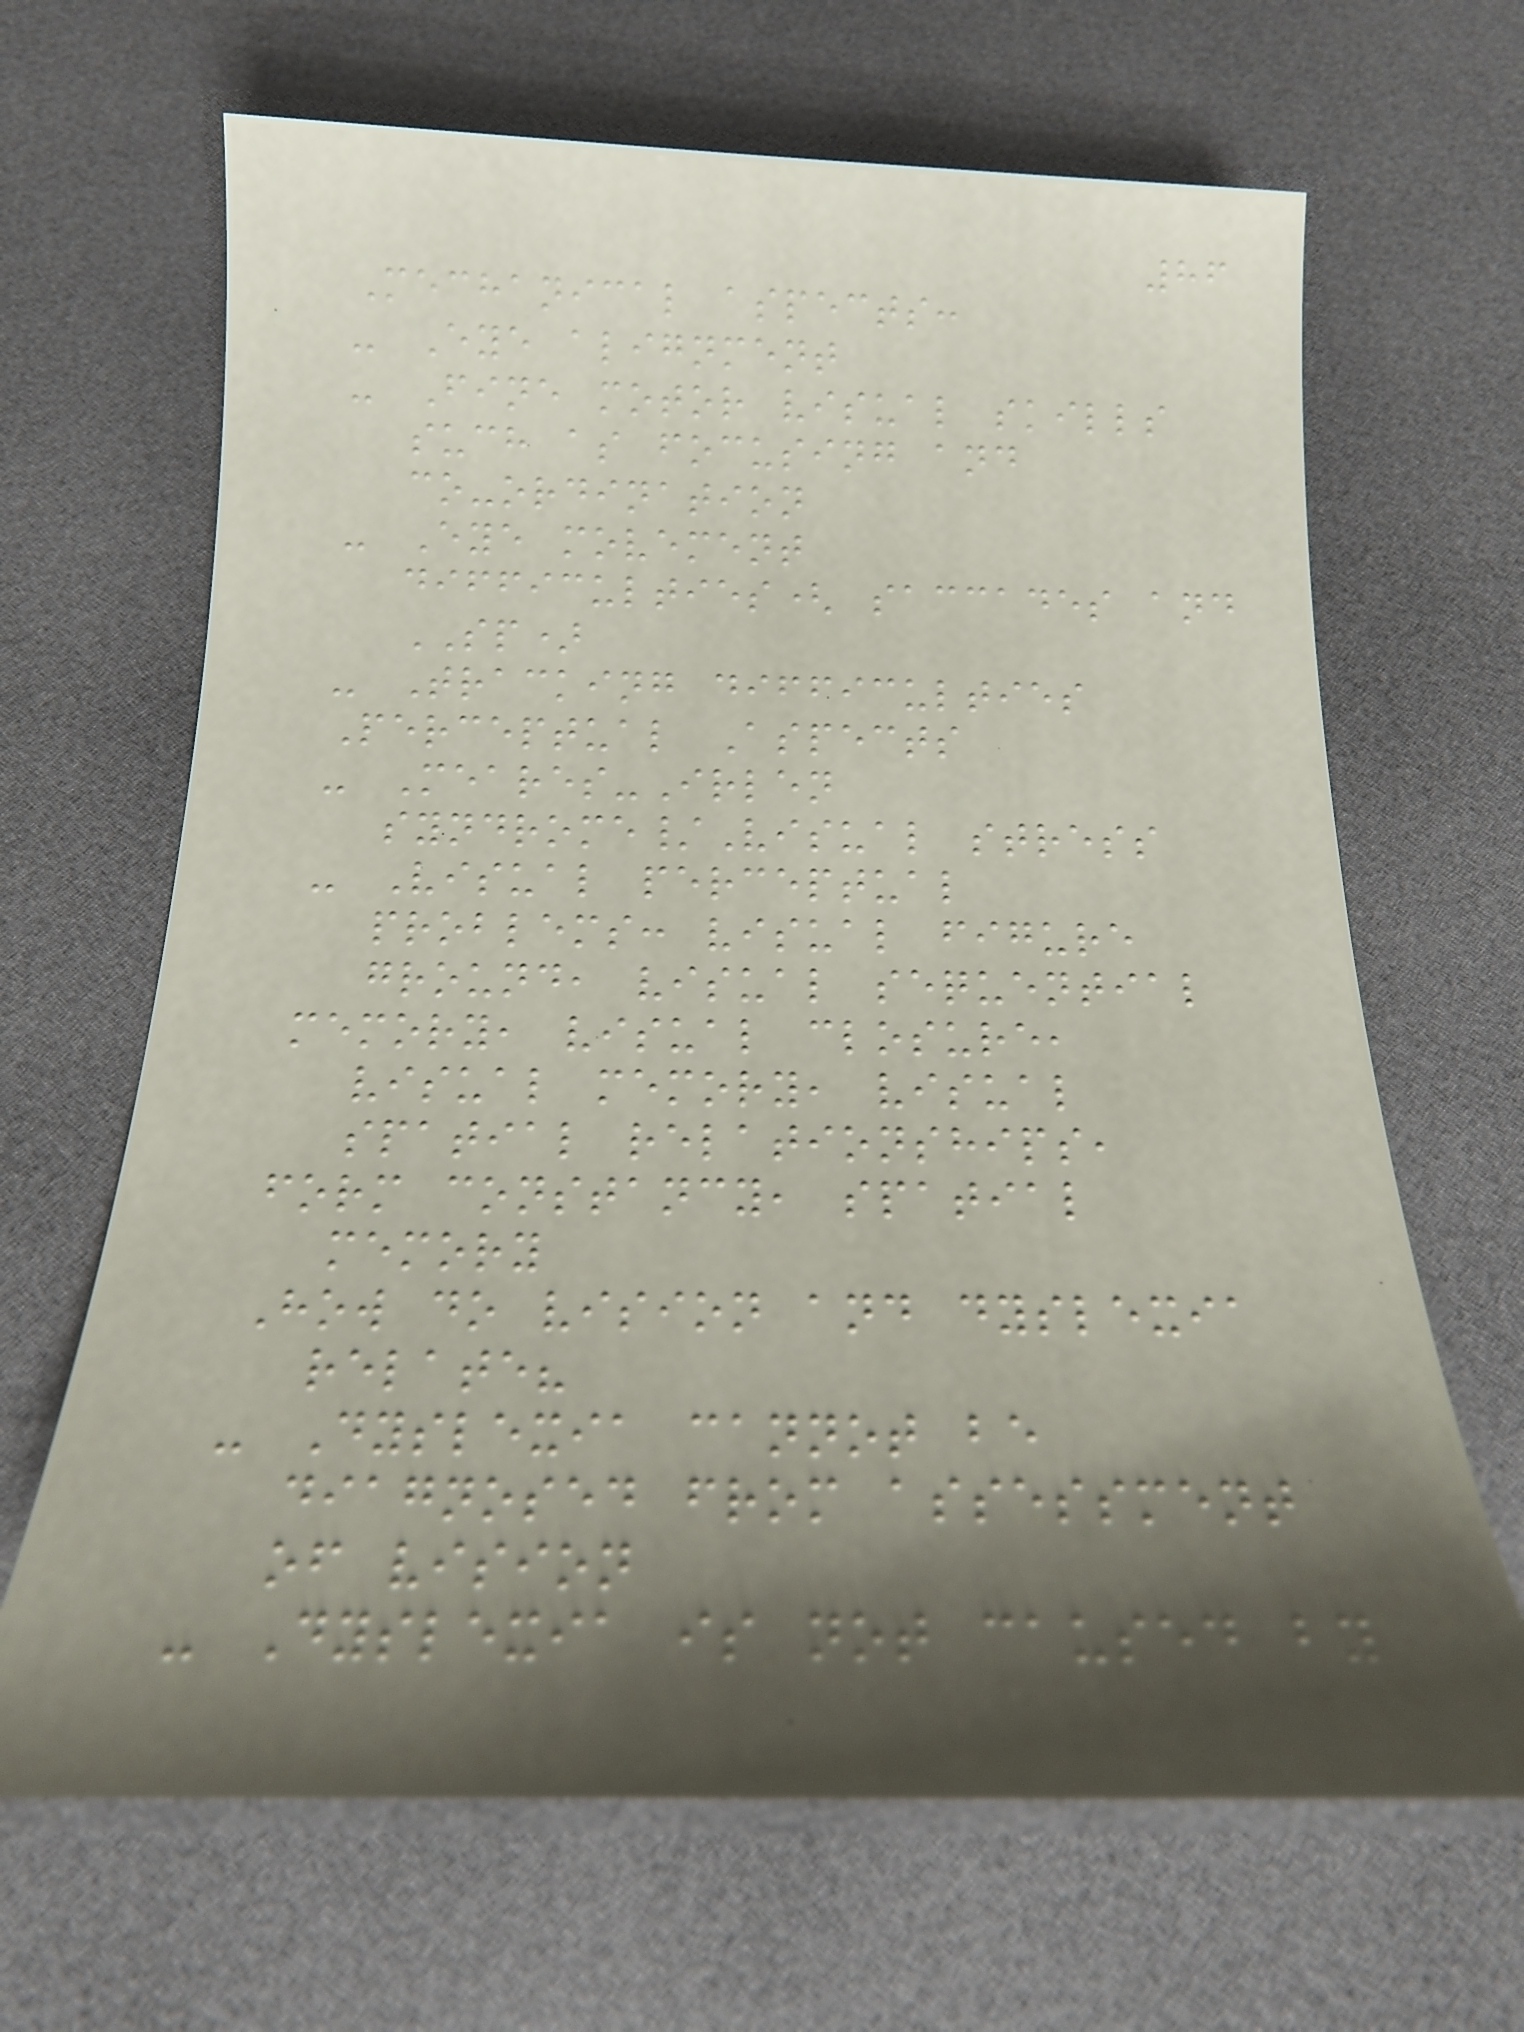86
Mechanical aspects:
- Eye alignment
- Fine motor visual skills
such as focusing and
co-ordination
- Eye movement
difficulties( saccades and
SP)
- Tracking difficulties
Perceptual Aspects
- Meares-Irlen
syndrome/Visual stress
- Visual perceptual
problems: visual figure
ground, visual sequential
memory, visual closure,
visual memory, visual
spatial relationships,
form constancy, spatial
memory
How do vision and dyslexia
relate?
- Dyslexia cannot be
diagnosed from assessment
of vision
- Dyslexia is not caused by
